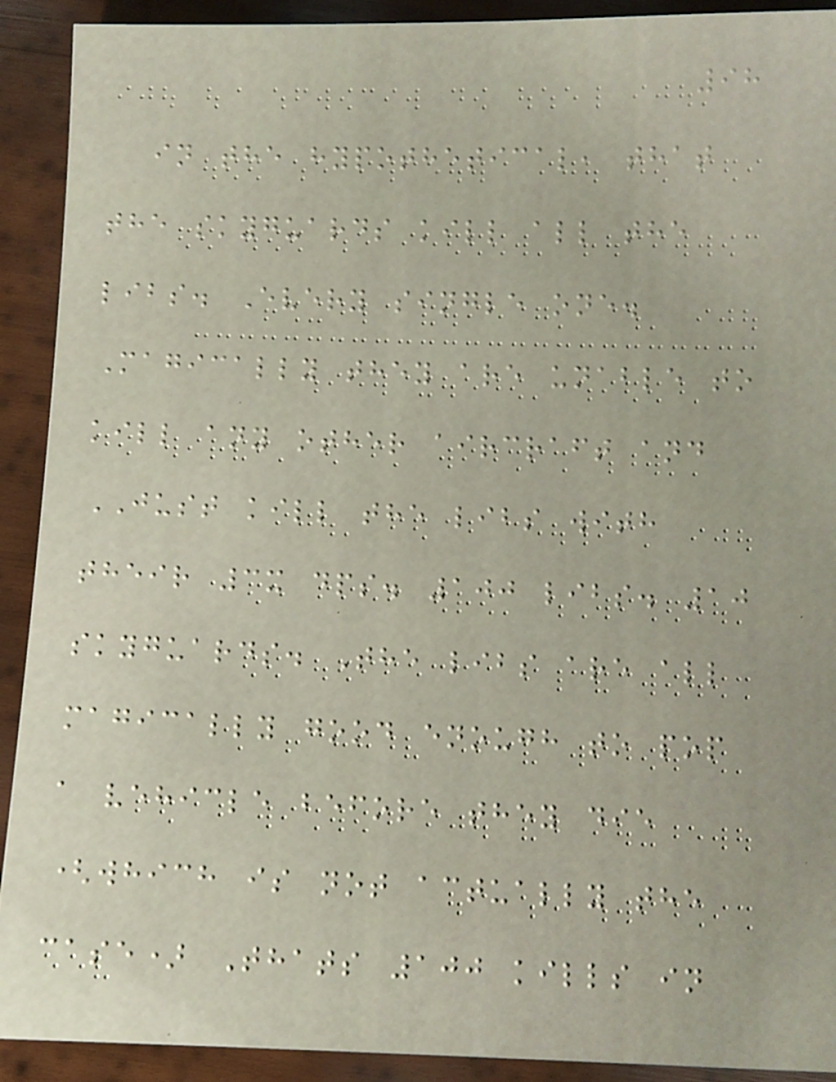98
in the hypothetical, that
the skyguards kill all the
libs. Every single one.
Magically they are unable to
kill any other aircraft and
JUST kill the libs with
their 3x dps. 100 libs. 10
skyguards. The libs are all
magically good enough to pop
a vehicle before they die
(which is not actually the
case) Thats 100 kills in
